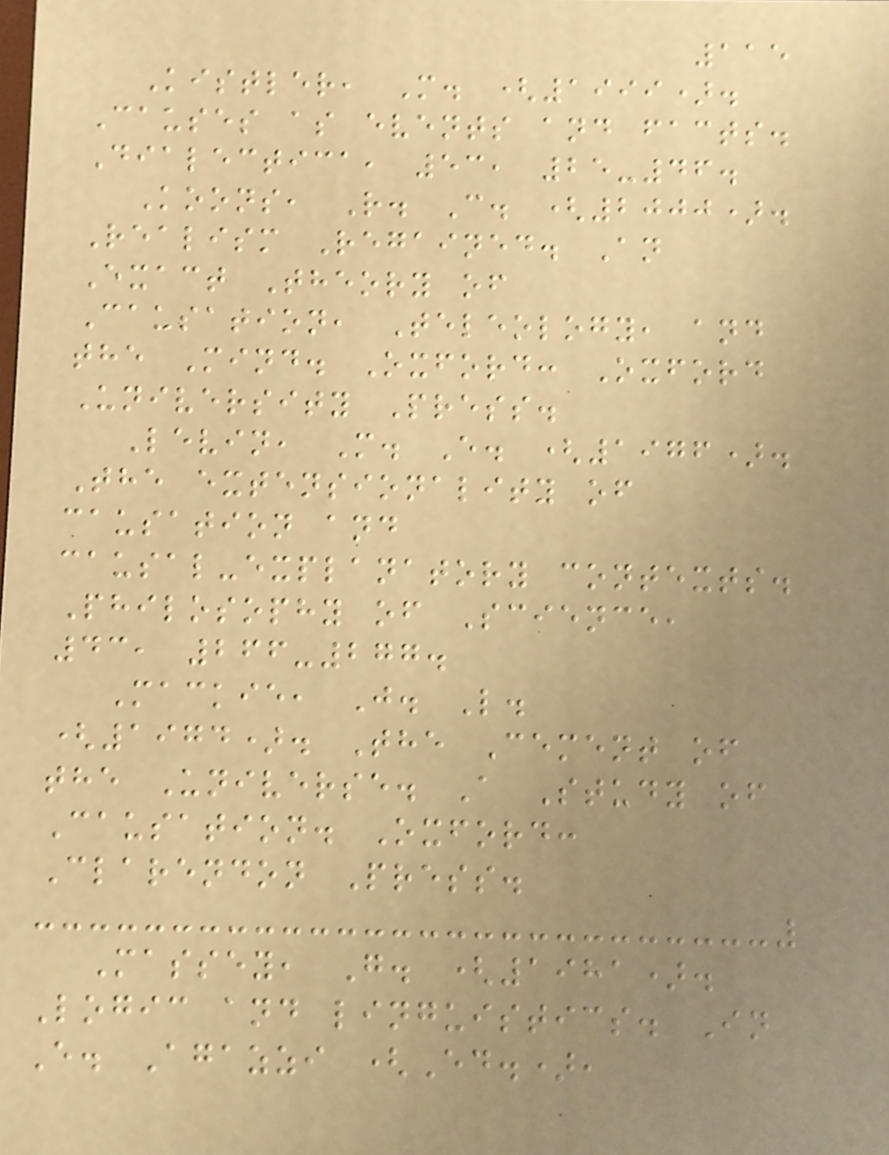115
Kistler, M. (1999).
Causes as events and facts.
Dialectica, 53, 25-46.
Koons, R. C. (2000).
Realism Regained. An
Exact Theory of
Causation, Teleology, and
the Mind. Oxford: Oxford
University Press.
Levin, M. E. (1976).
The extensionality of
causation and
causal-explanatory contexts.
Philosophy of Science,
43, 266-277.
Mackie, J. L.
(1974). The Cement of
the Universe. A Study of
Causation. Oxford:
Clarendon Press.
Massey, G. (1981).
Logic and linguistics. In
E. Agazzi (Ed.),
